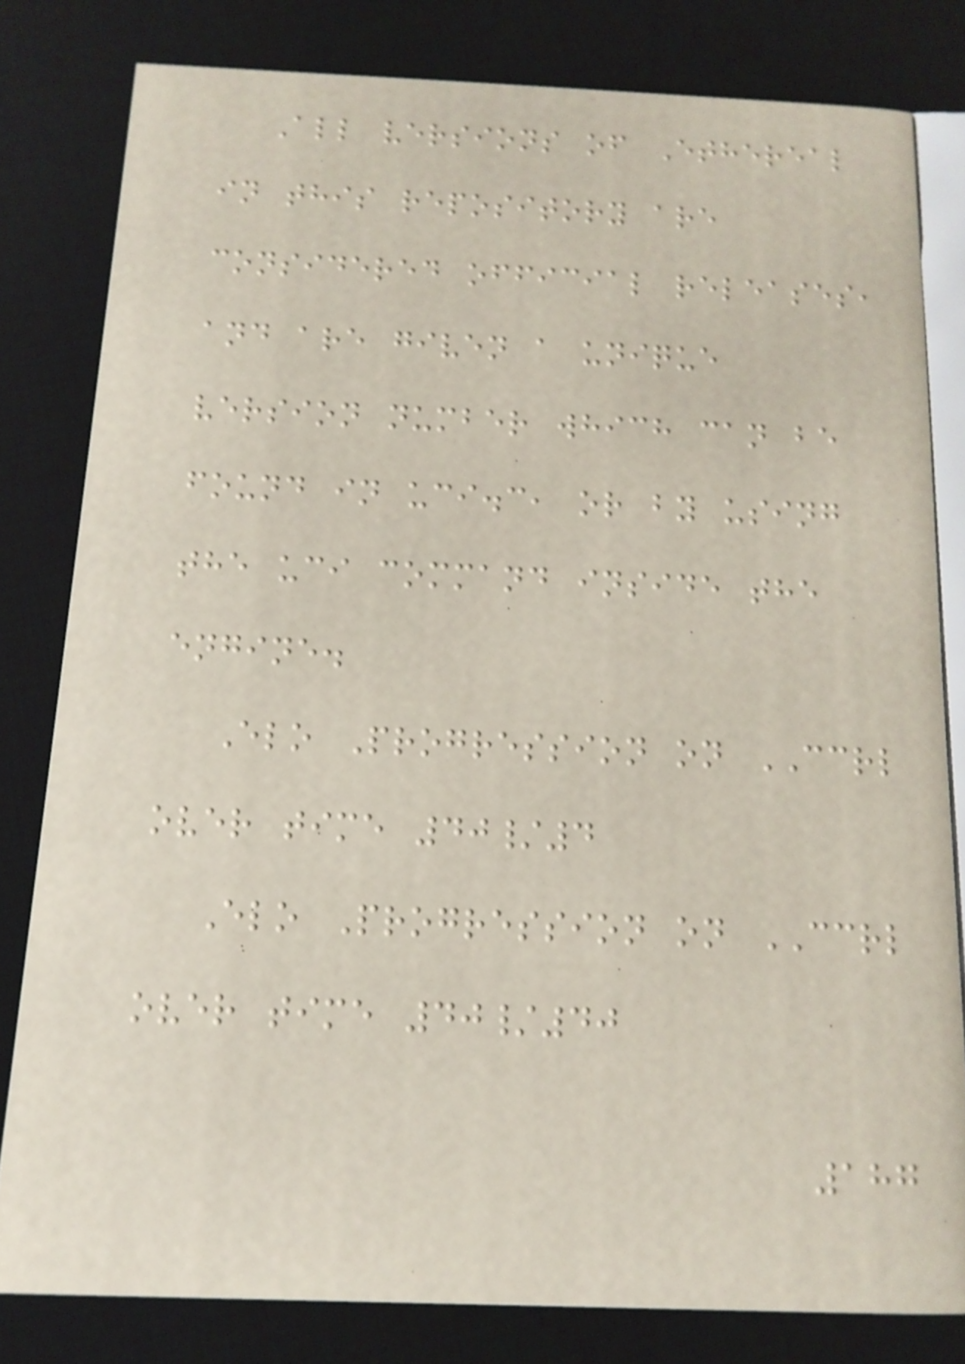All versions of Ethereal
in this repository are
considered official releases,
and are given a unique
version number which can be
found in uci.c, or by using
the uci command inside the
engine.
Elo Progression on CCRL
over time 40/4
Elo Progression on CCRL
over time 40/40
187
